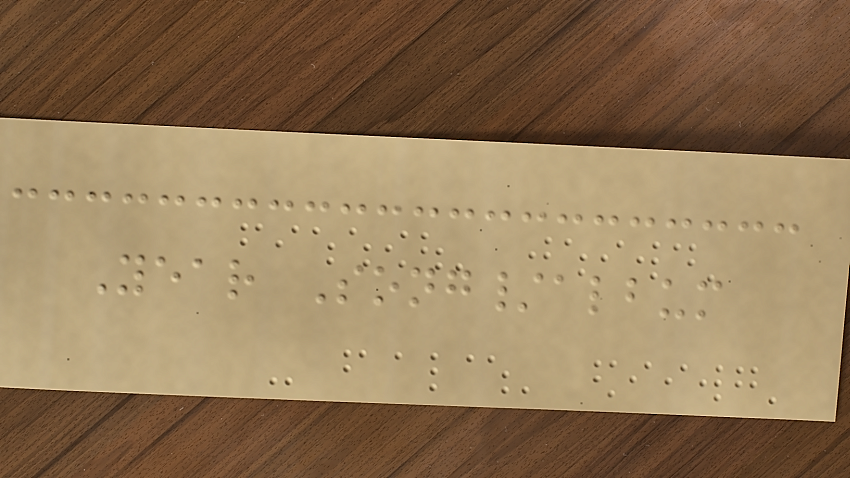Year Song/album
